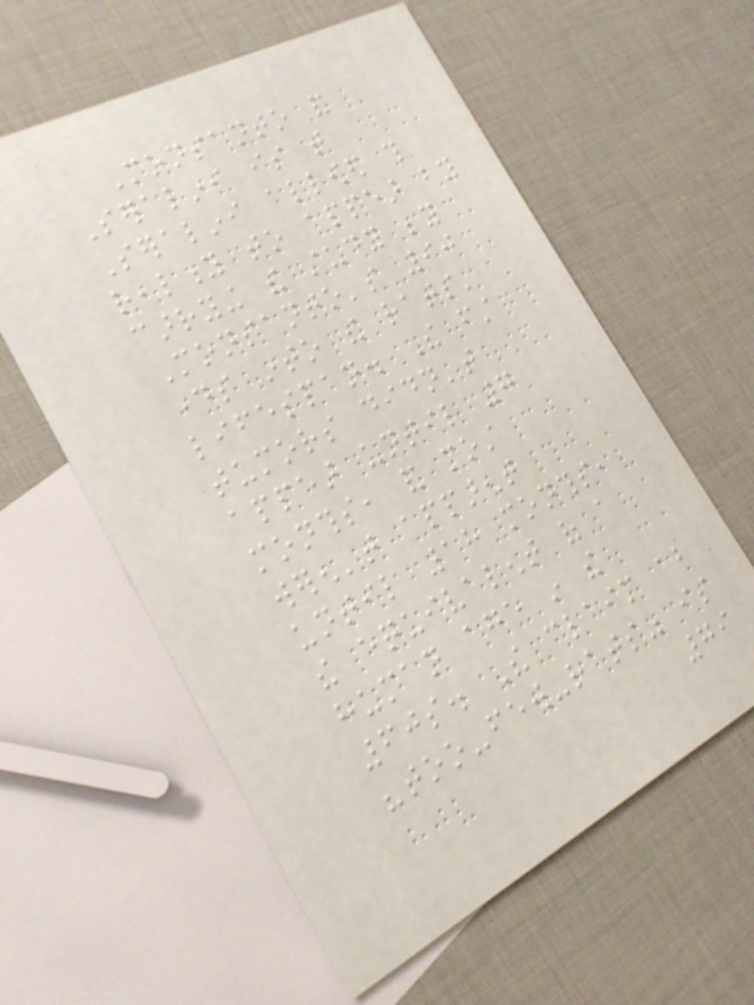Monsanto and
Seralini is that
Seralini allowed this
reality to appear by
carrying the study beyond
Monsanto's 90
days into the rats'
lifespan. The first
tumors didn't
appear until 7
months, and most
weren't apparent
until 18 months,
the equivalent of a
human age in the
60s. The claim about
"too-few-rats" is
79
